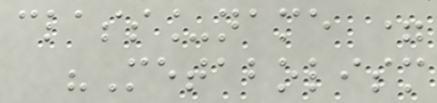class_name =
"Metabolism
